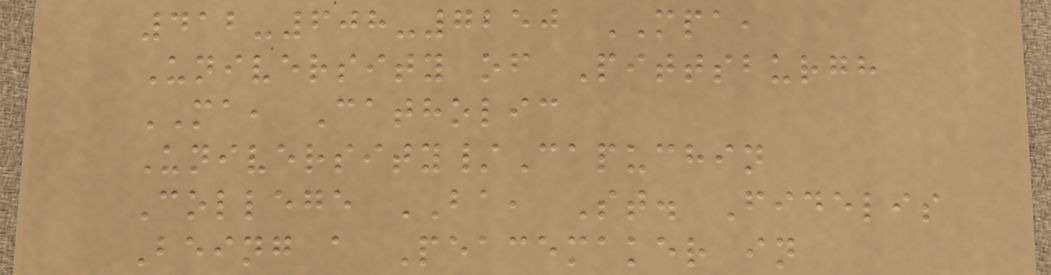412-608-7250 MPA,
University of Pittsburgh
MA, Catholic
University/Capuchin
College BA, St. Fidelis
Being a Peacemaker in
